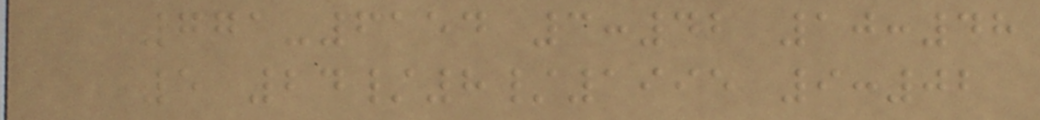771-6154 3:42 10:48
5 24/8/1995 9:02
